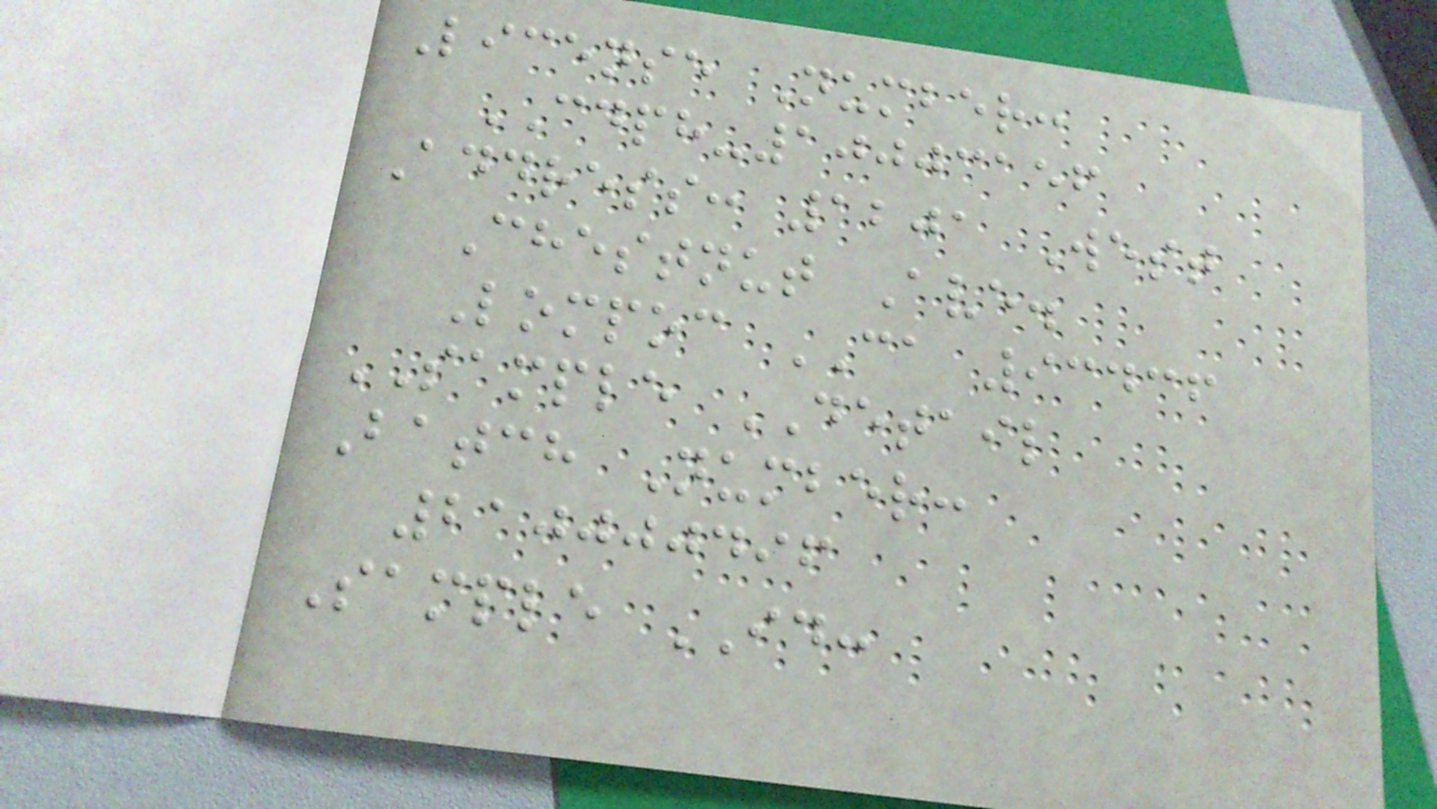License Number:
CDPH-10003156
Address: 1201 West
Chestnut Ave.
Lompoc CA 93436
SAMPLE DETAIL
Batch Number:
210000496
Sample ID:
